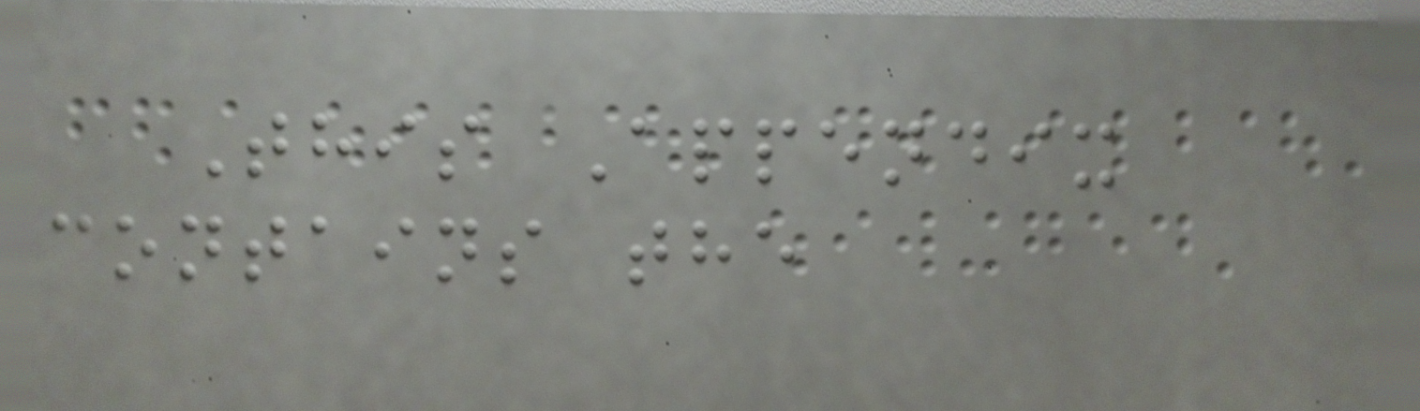This Appendix
contains the
